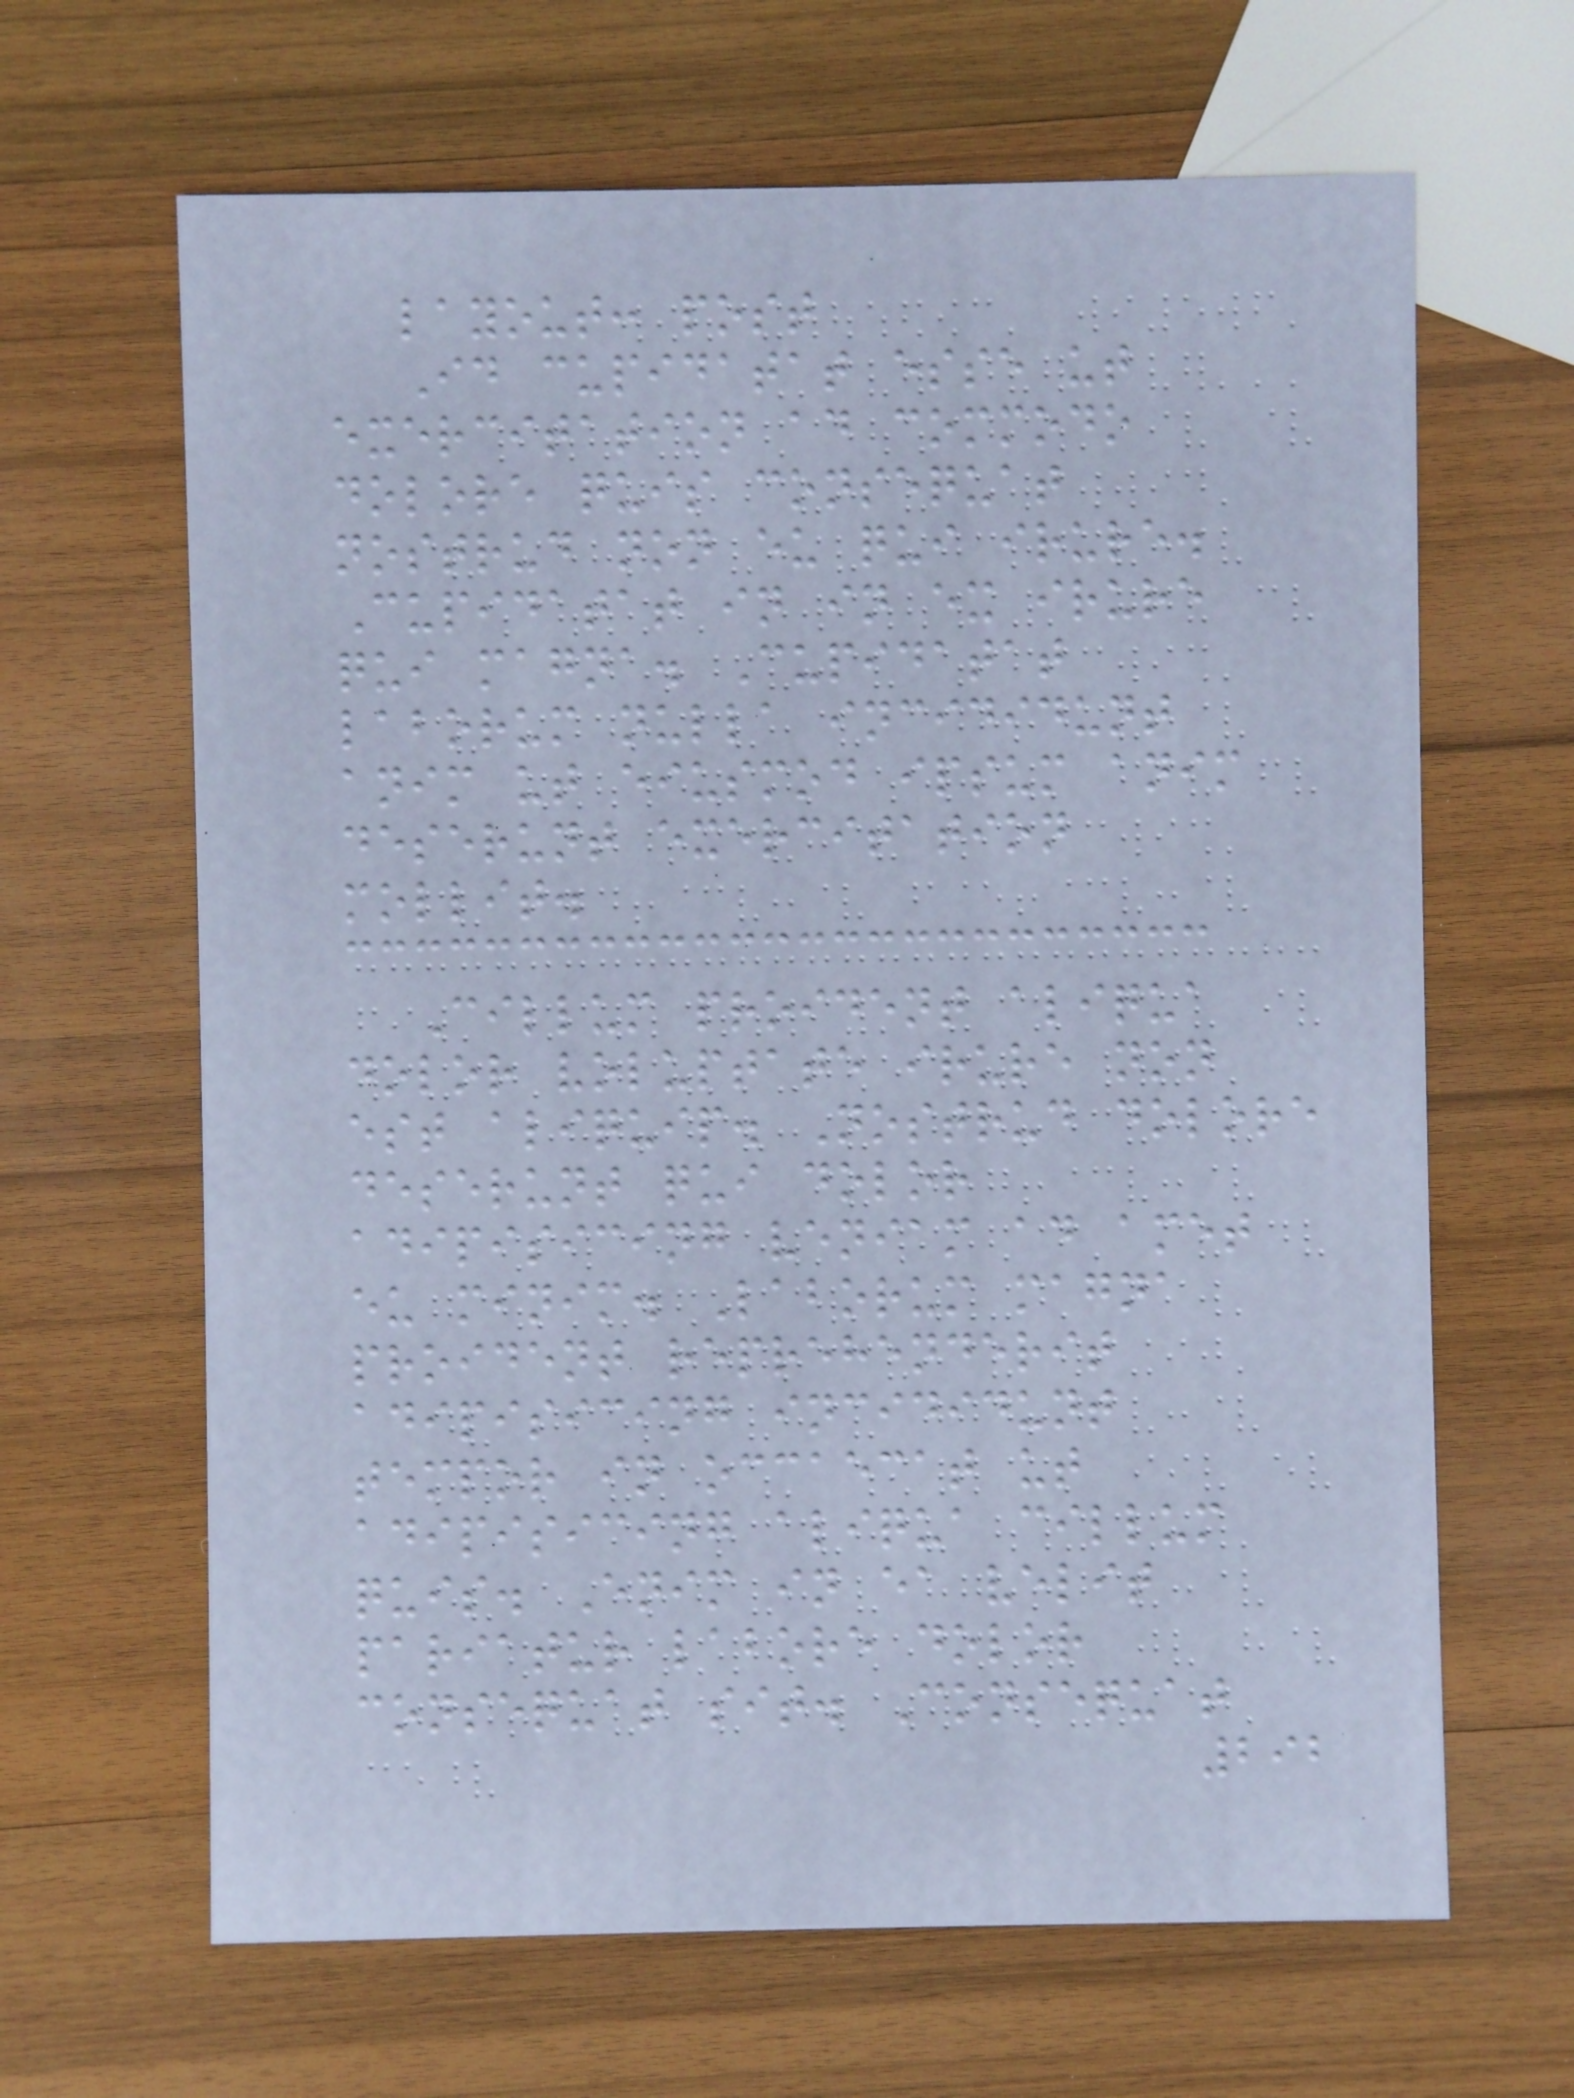layout: post
Id cupidatat esse ut
exercitation ad commodo
dolore quis consequat
nostrud non eu qui irure.
Cupidatat in in ex irure
qui magna. Cupidatat
laborum nulla incididunt
anim ut eiusmod ipsum anim
deserunt exercitation
mollit.
Cillum proident aliqua
dolor voluptate irure non
est aliquip. Nostrud dolore
deserunt qui dolor
adipisicing veniam ad amet
eu minim. Laborum magna
proident reprehenderit
adipisicing incididunt
tempor in occaecat ut
adipisicing aliqua cillum
quis. Enim in ea velit
pariatur labore dolor
consequat sit. Consequat
292
